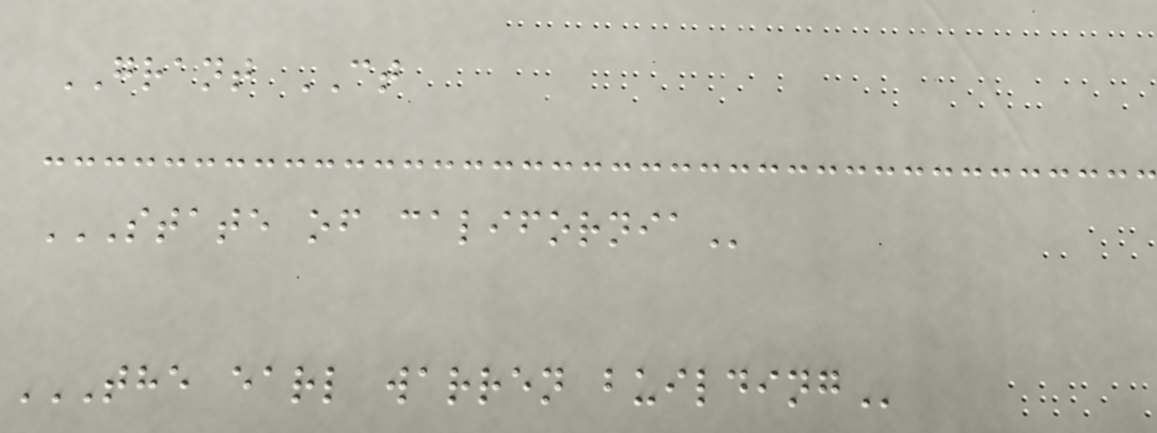GRANT CT
STATE OF CALIFORNIA
THE EARL WARREN BUILDING
